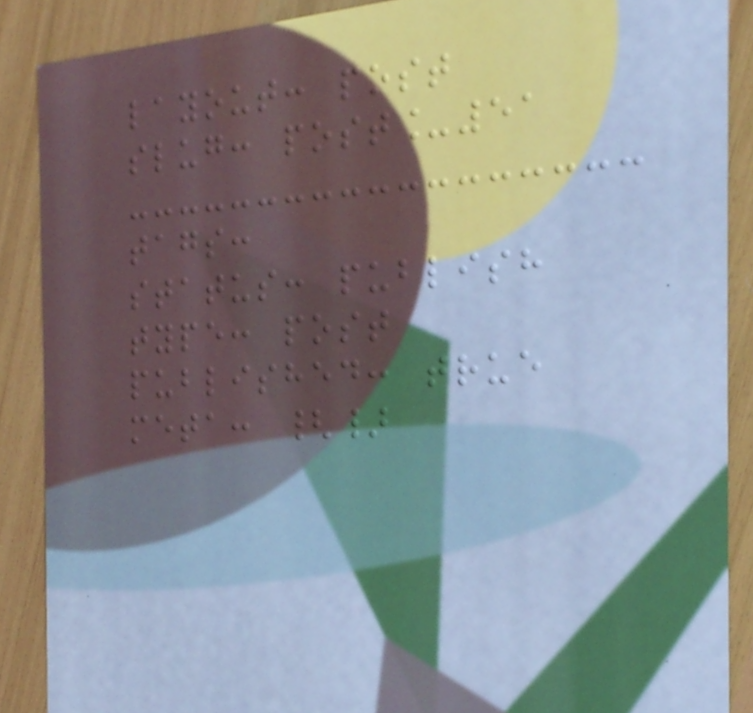layout: post
slug: post_51
tags:
status: publish
type: post
published: true
meta: {}
